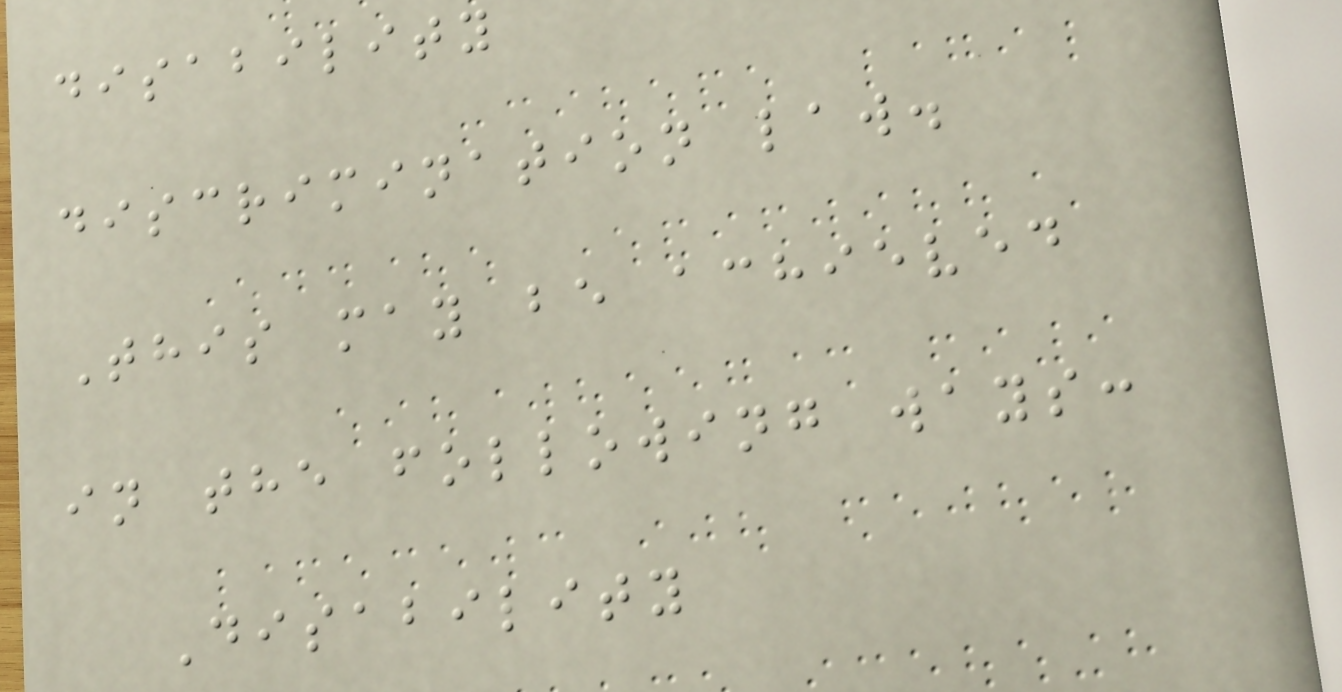disability
discrimination law.
This may be achieved
in the following ways:
Disability
